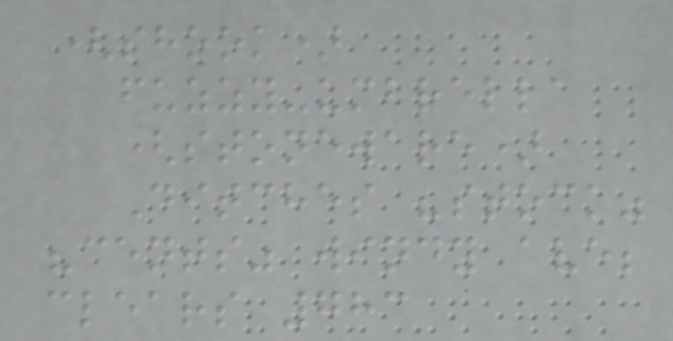(shook)
fuzzy-umbrella
(stoneware)
Ditches "stock"
"cents" windy ave;
clears 783
